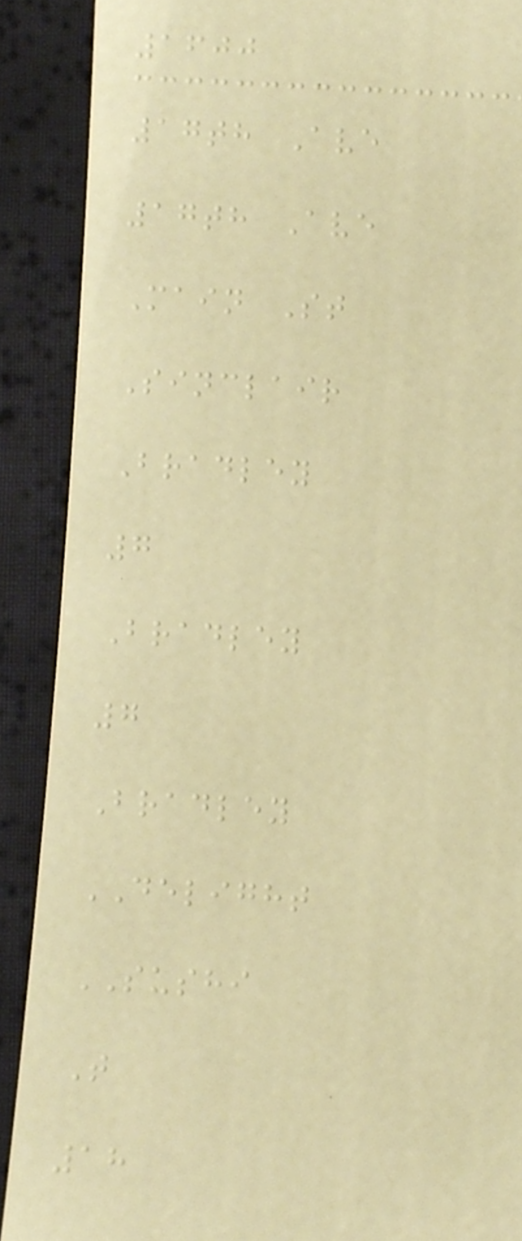1600
17th Ave
17th Ave
Main St
Sinclair
Bradley
7
Bradley
7
Bradley
DELIGHT
SUSHI
T
18
